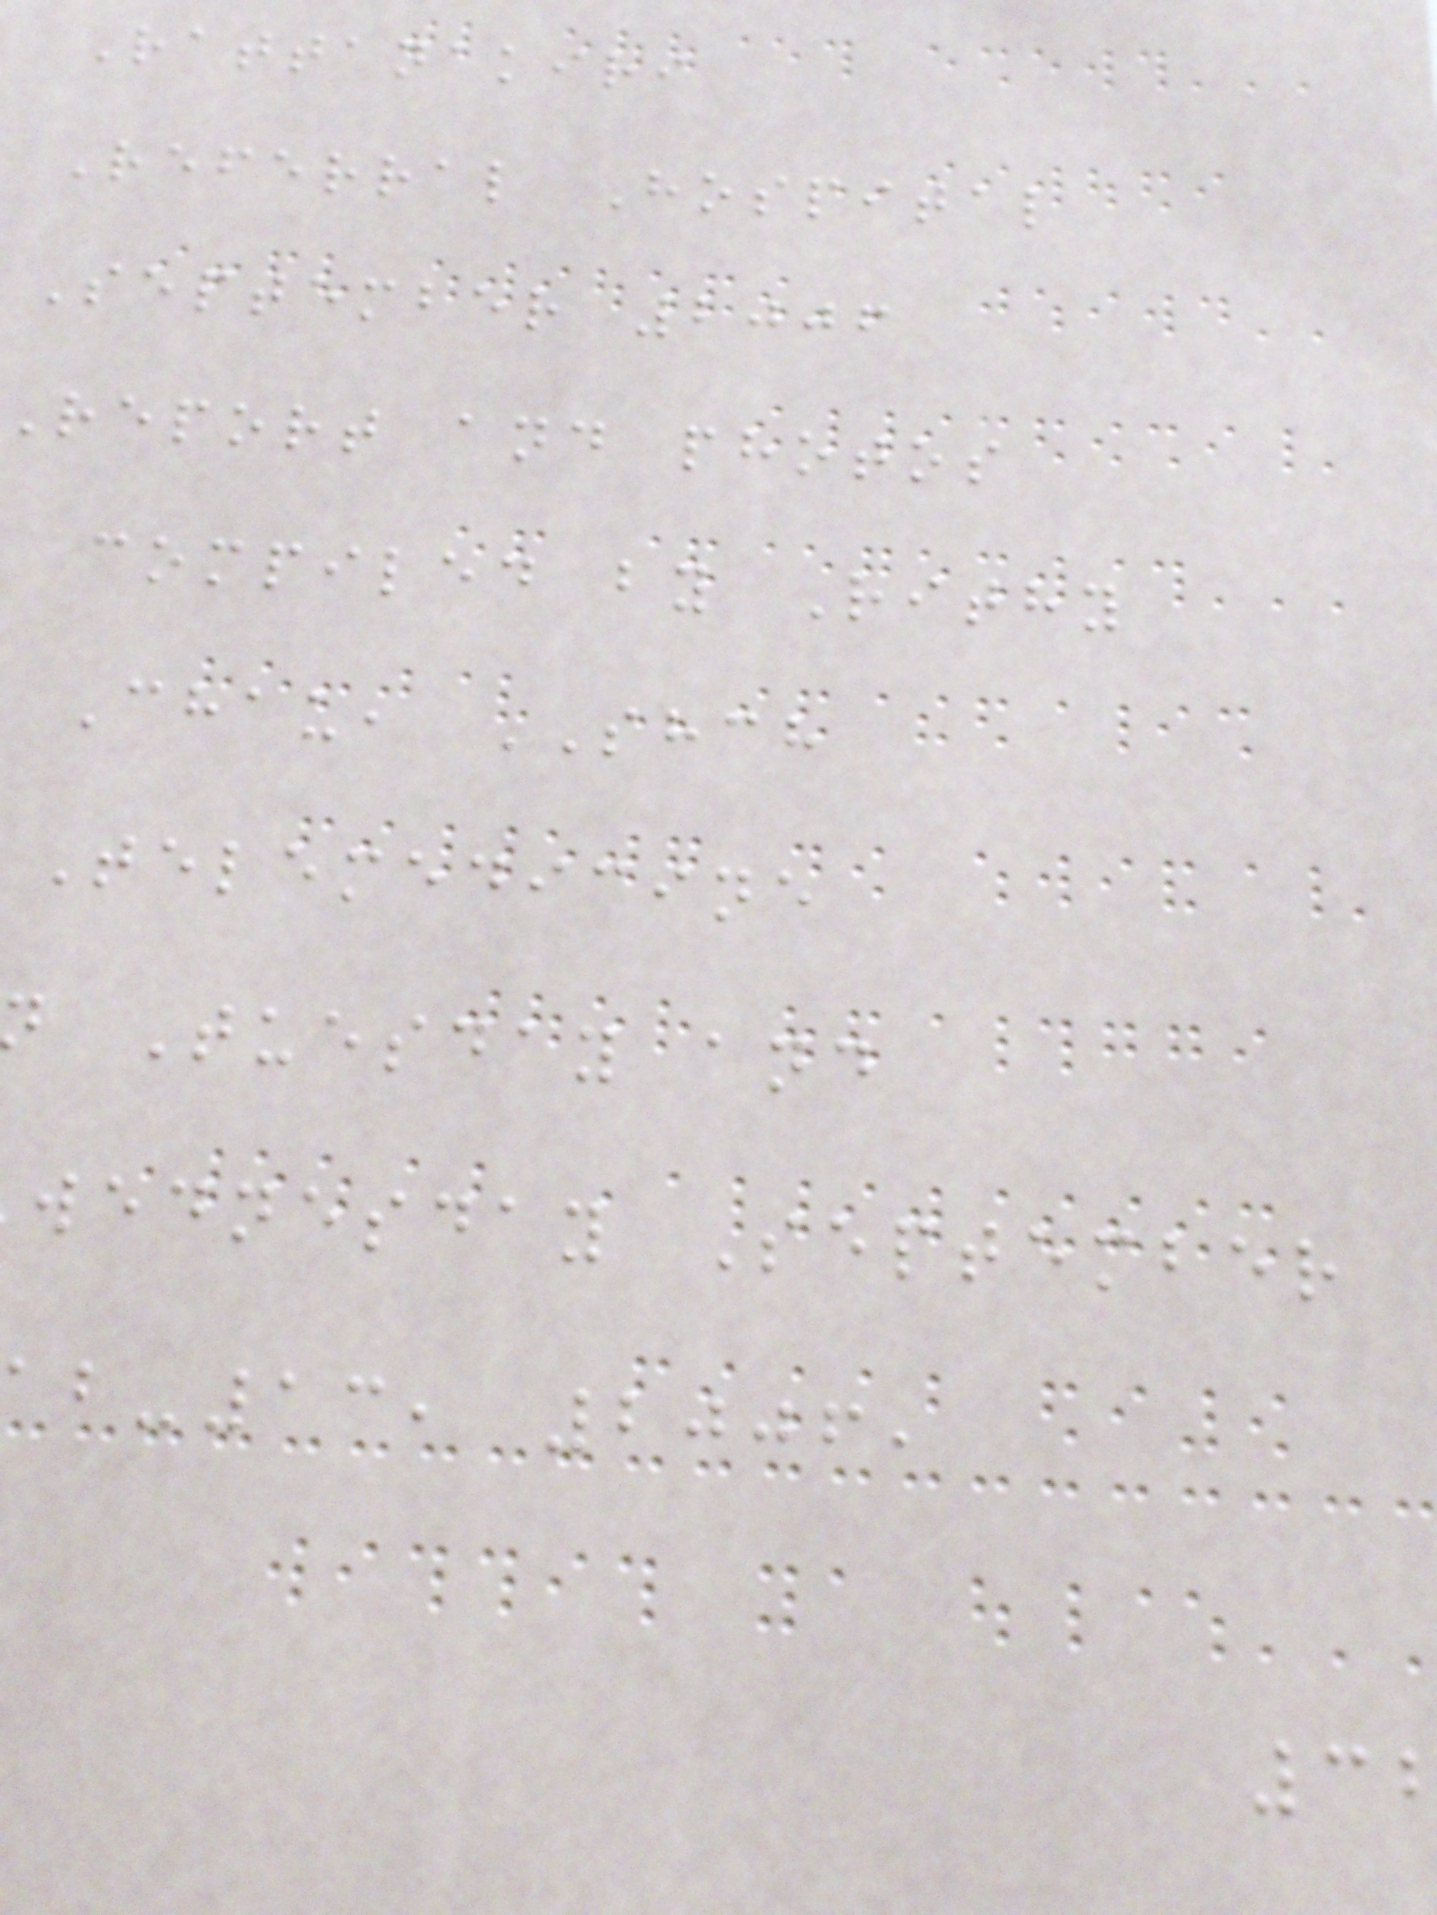Rattanakiri
Referral Hospital
September 2006
report and photos
compiled by Rithy
Chau, SHCH
Telemedicine
Tuesday and
wednesday September
-13, 2006,
